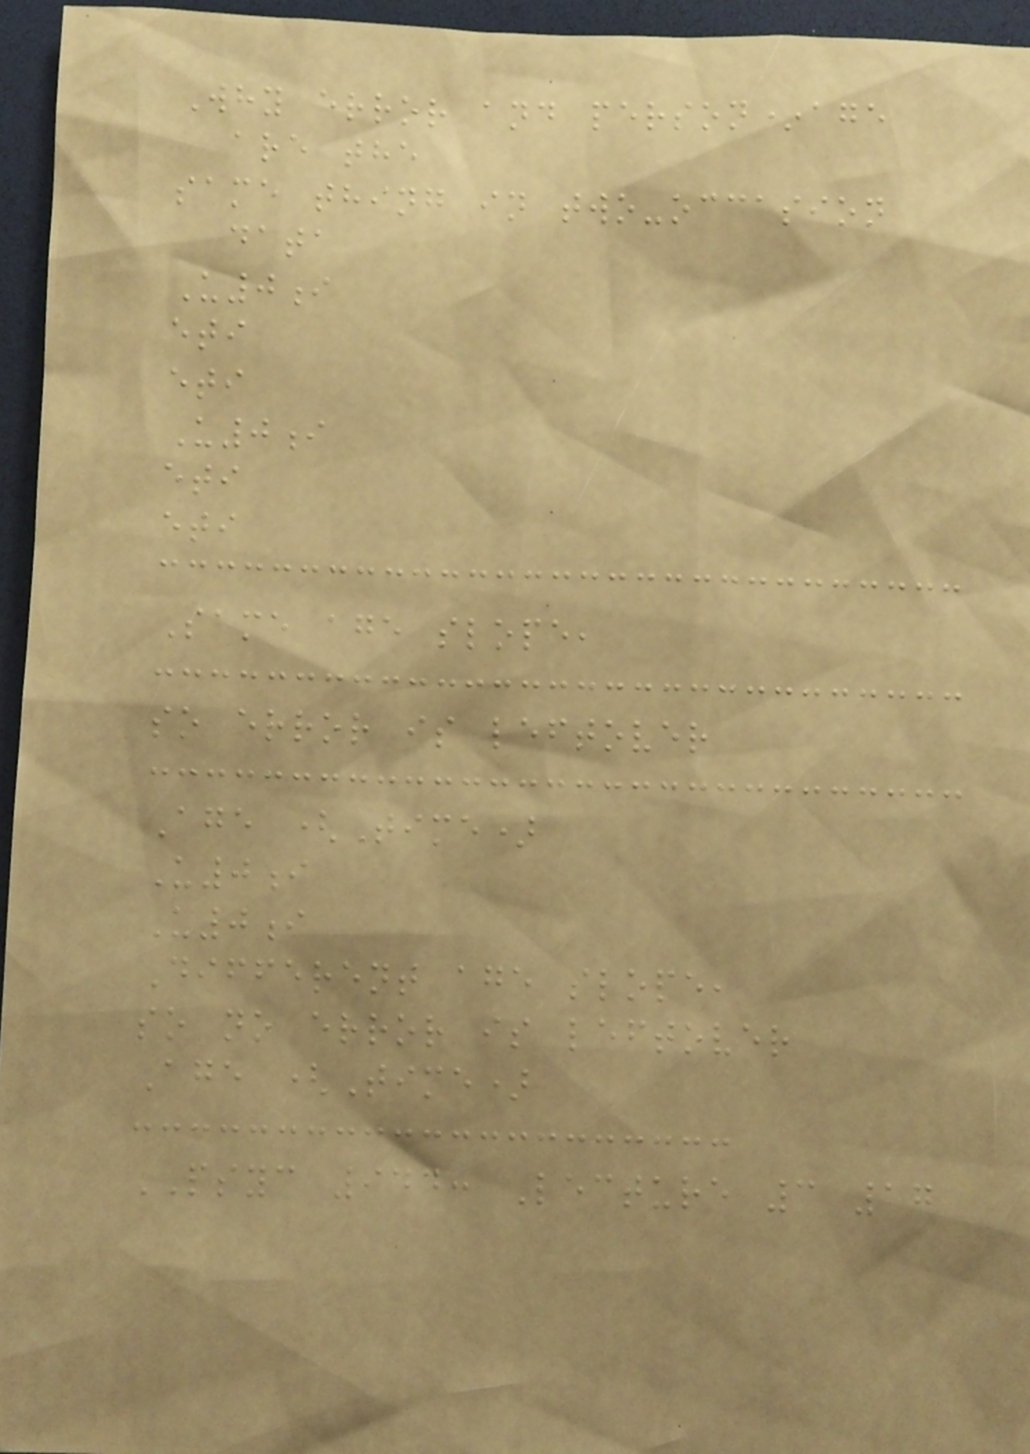Why error and person*age
are the
same thing in two-occasion
data
U0i
eti
eti
U0i
eti
eti
Same age slope,
so error is leftover
Age (Time)
U0i
U0i
Different age slope,
so no error is leftover
Age (Time)
PSYC 944: Lecture 3 17
